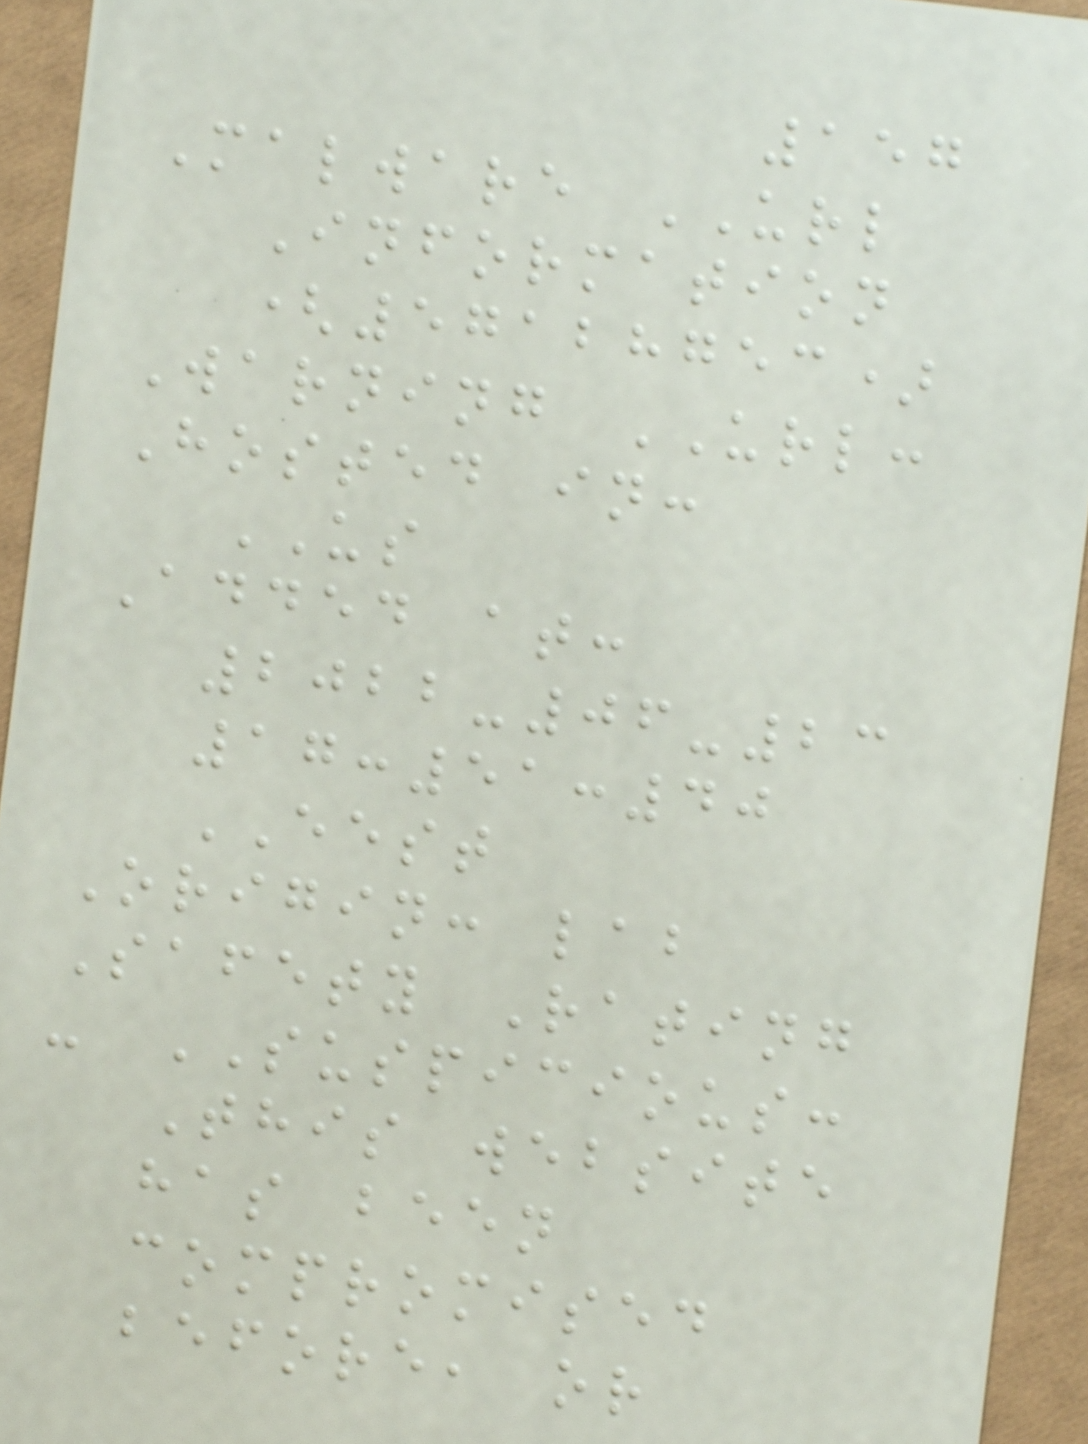157
Malware URL
Information
(57128753)
Warning URL:
Hosted in:
US
Added at:
2022-06-23
17:51:40
EEST
Origin: lab
Safety Rating
- SUSPICIOUS:
This website
has been
compromised
before, or
